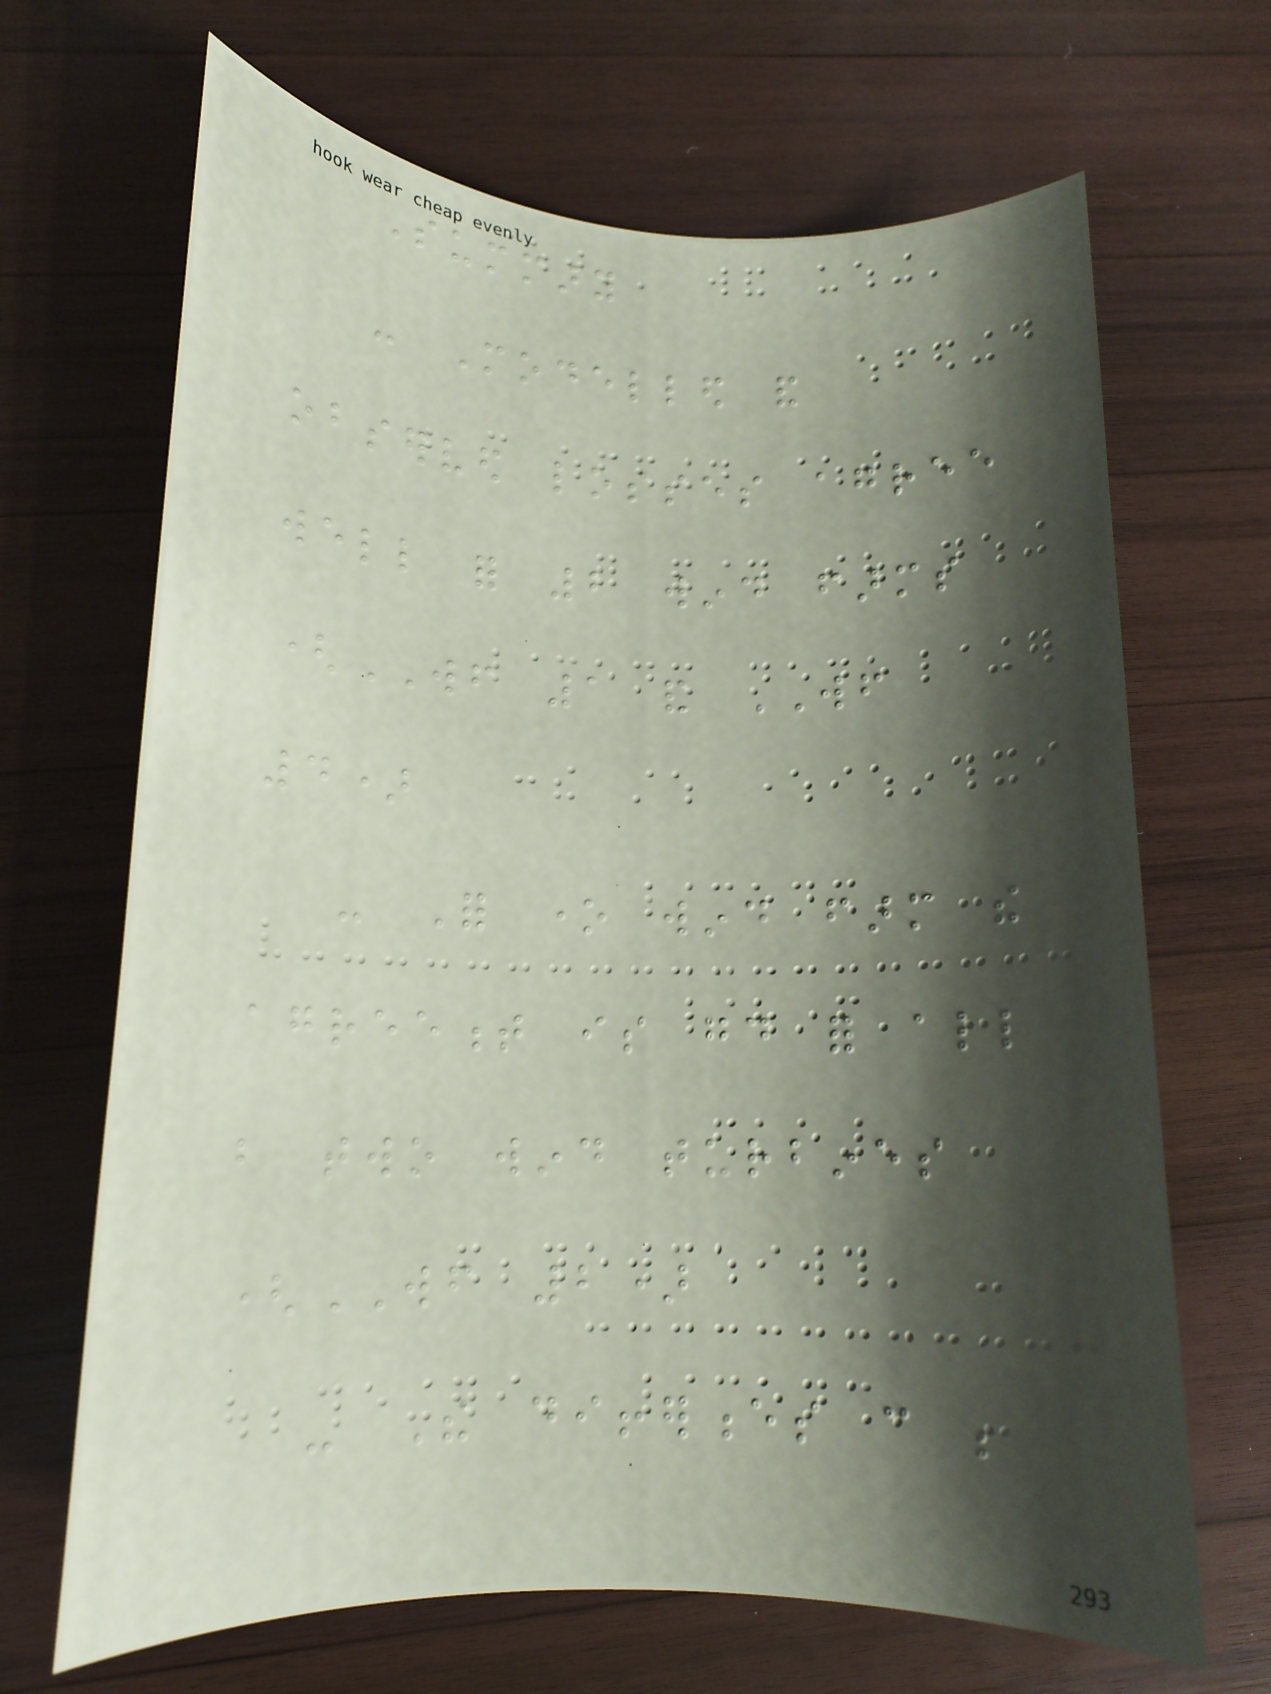Summary
- Modelled and
observed losses agree
well for 2 wind farms
(WF 1 and WF
4)
- For one wind farm the
agreement is good for all
but two wind turbines
(WF 2)
- The differences can be
